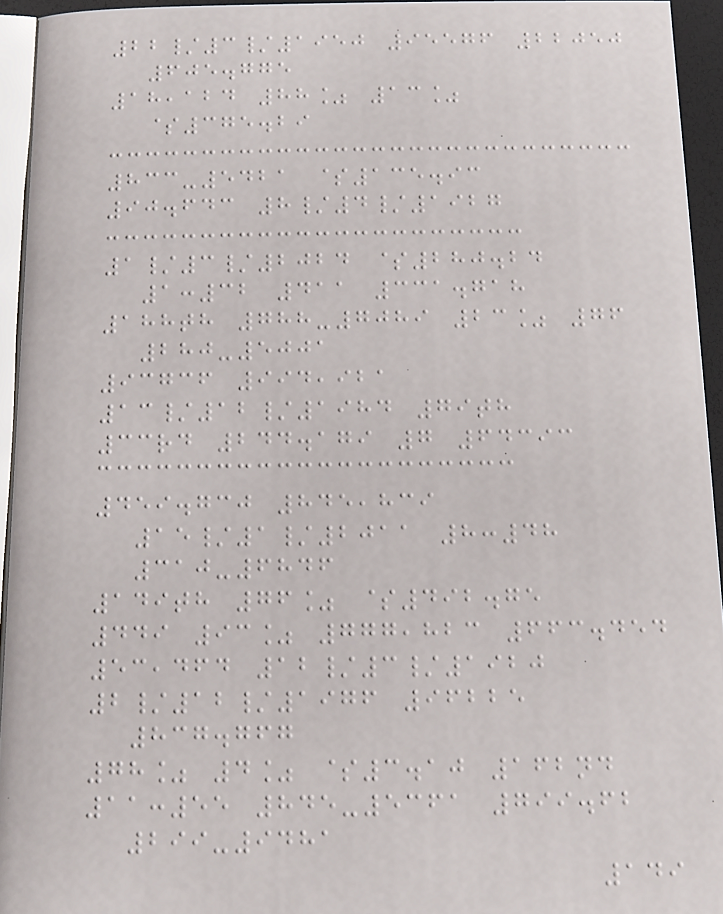22/3/1950 95576 22050
605.775
18,124 88% 13%
$375.29
833-5421 $135.93
90.643 8/4/1927
1/3/2024 $280.24
1:32 411 331.718
188th 788-7089 23% 76
280-5001
93736 994,921
13/12/1984 79th
33rd 244.179 7 64393
459.730 845,839
15/1/2011 8:48
310-6846
149th 76% $492.75
449 93% 777,823 663.454
53,464 12/3/1920
2/12/1976 96225
837.767
78% 4% $3.10 162nd
11:55 845-5361 799.62
299-9481
149
